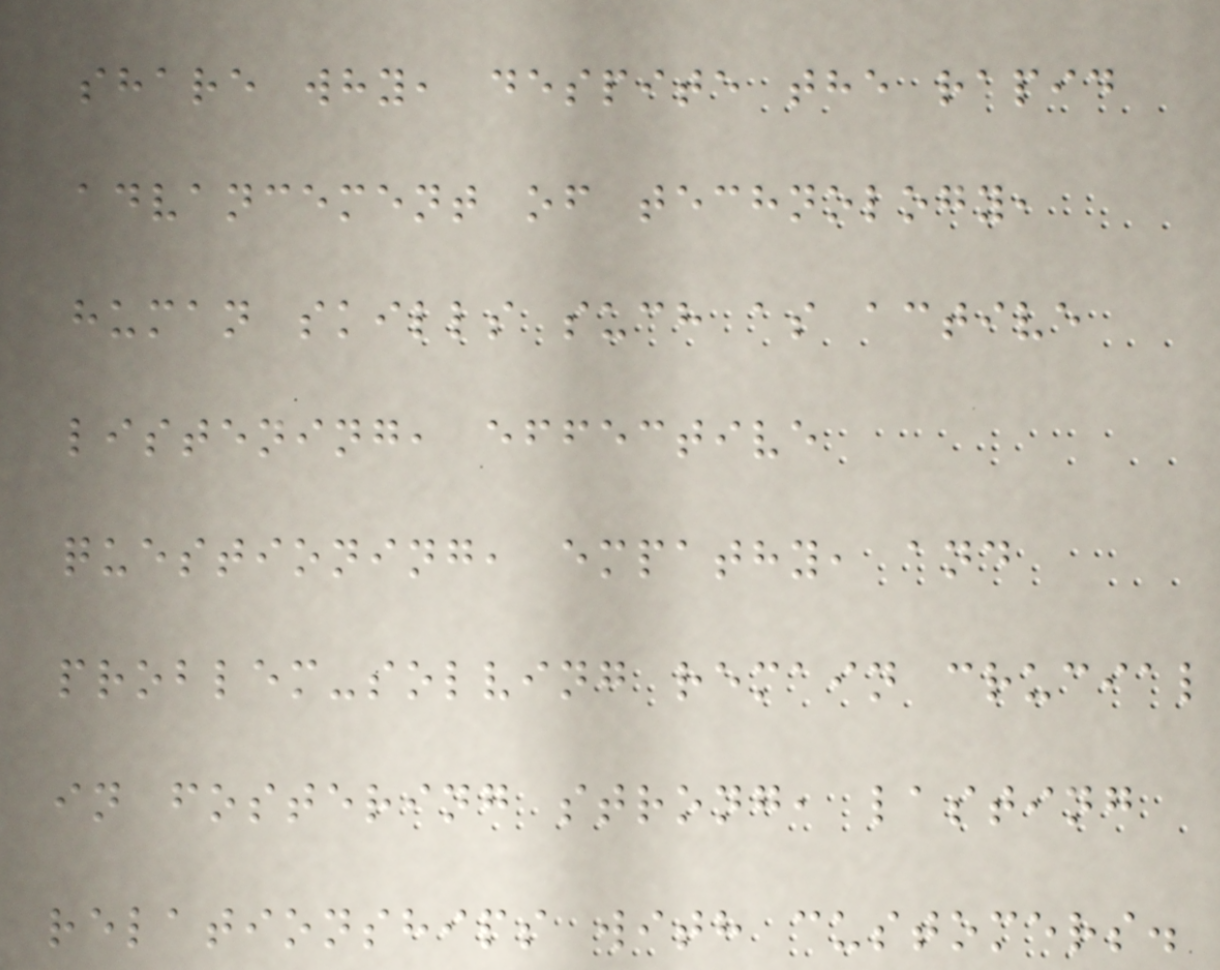share why, despite the rapid
advancement of technology,
human skills such as active
listening, effective
questioning, empathy, and
problem-solving remain crucial
in fostering strong, lasting
relationships with customers.
